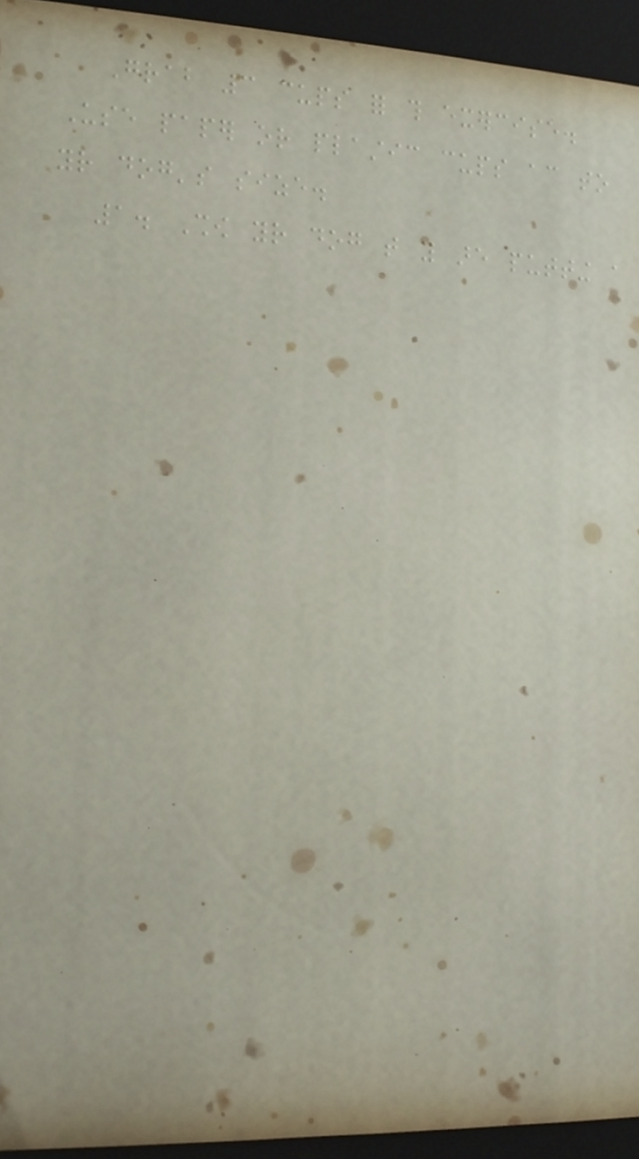Grab 3 cups for this exercise.
Use paper or plastic cups according to
your dog's size.
1. Show your dog that you are putting a
